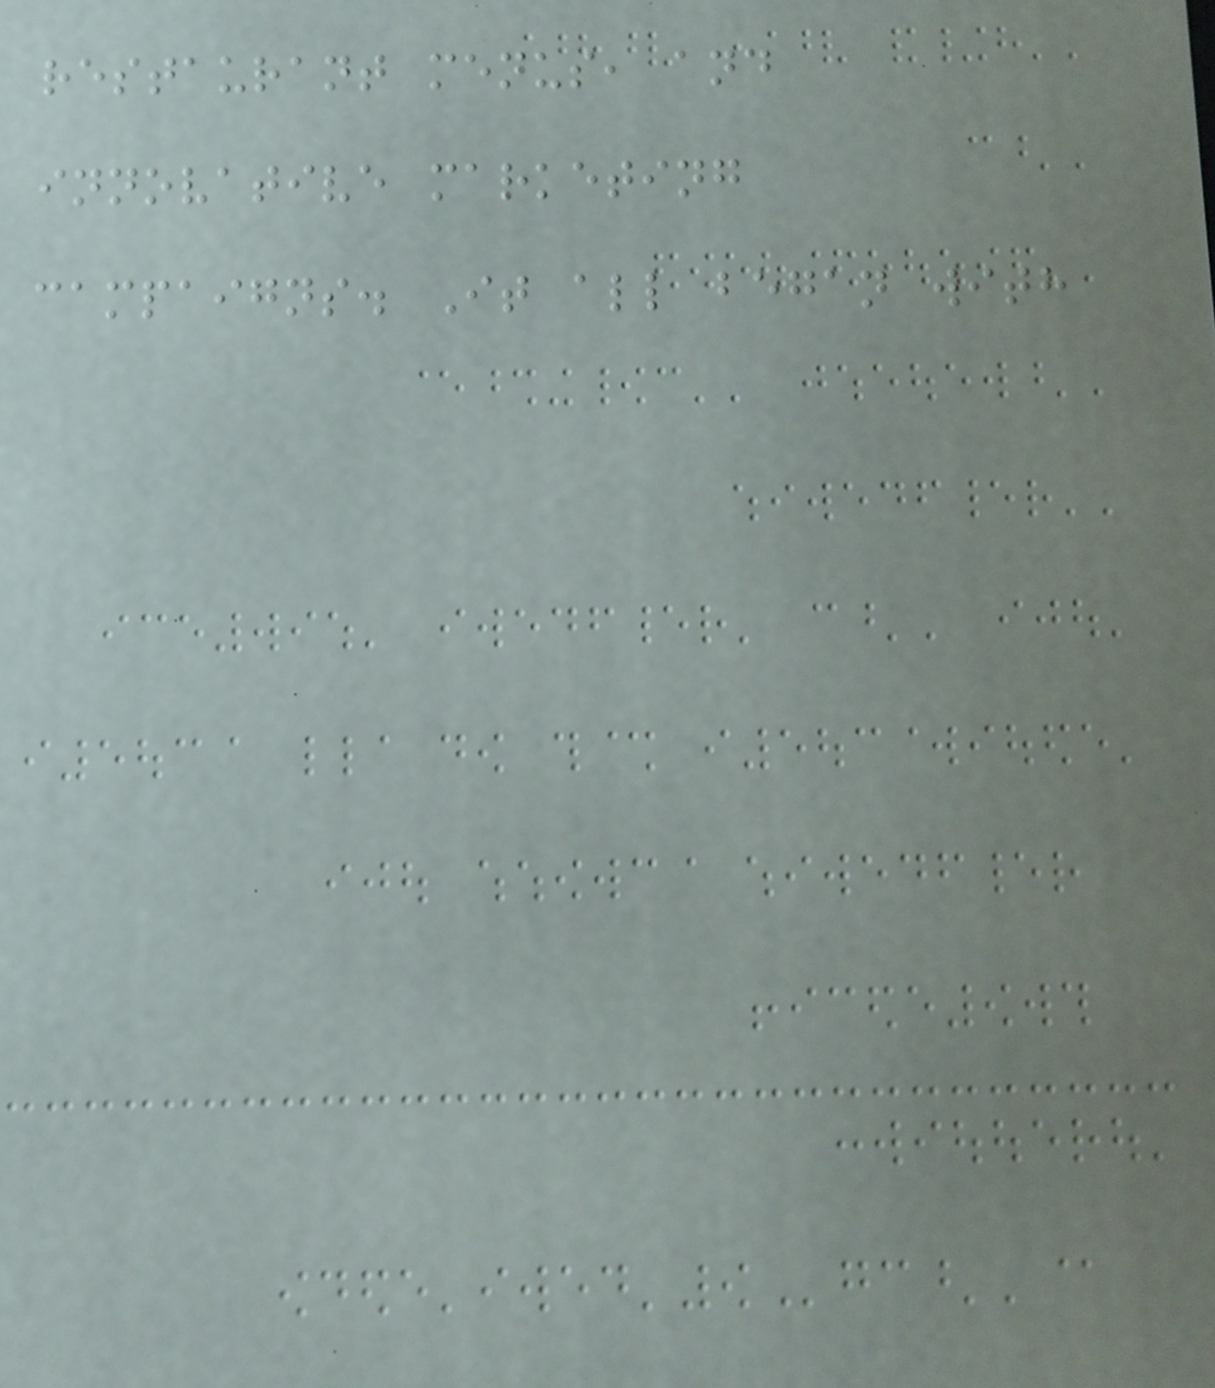restaurant menus, and
innovative marketing
campaigns. It all began with
